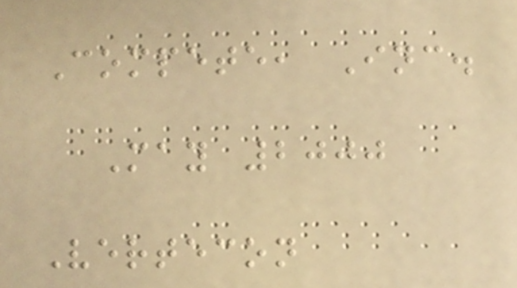Compete, Inc.
May 2000
Vertecon
